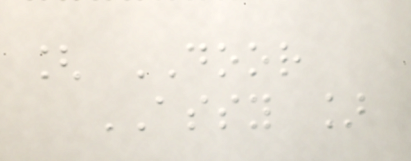[ DOOR
ASSY ]
